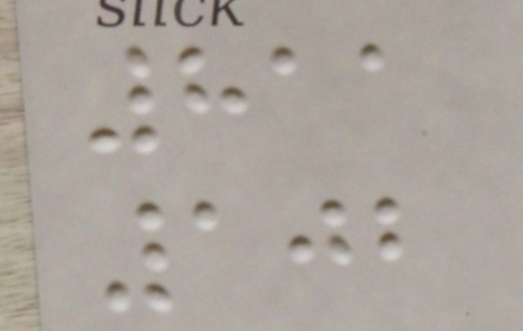811
102
